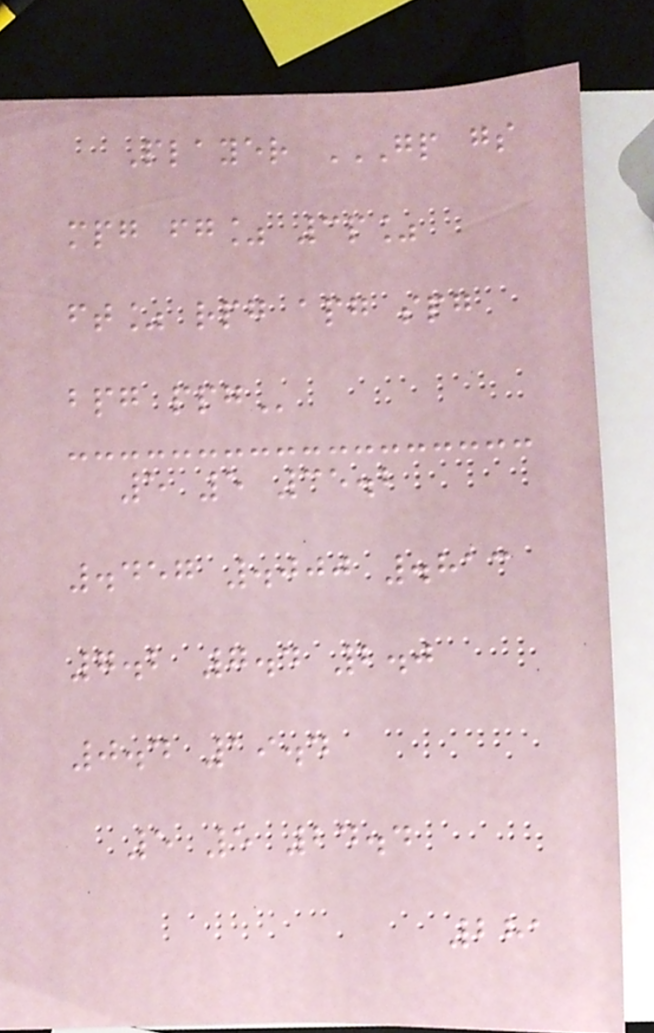Player GP GS
MPG FG% 3P%
FT% RPG APG SPG
BPG PPG
5 5 35.2
.457 .000 .813
7.2 7.4 2.0
0.4 19.4
5 5 24.4
281
